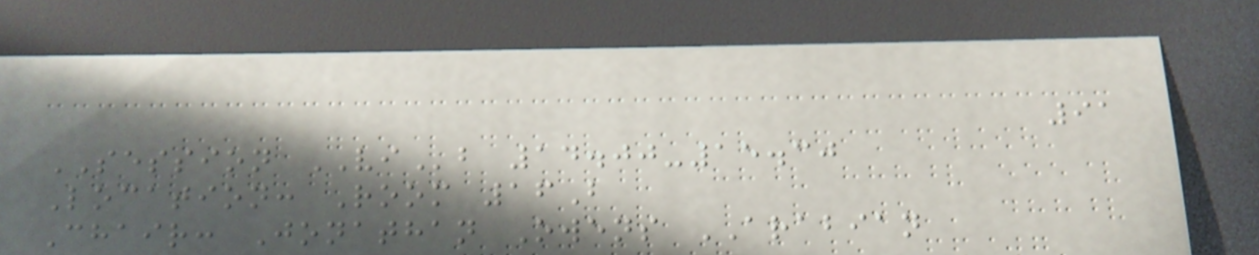91
SESSION VIb 14.00-15.30
Location: Room 16B
Chair: Jonathan Owens ARABIAN
